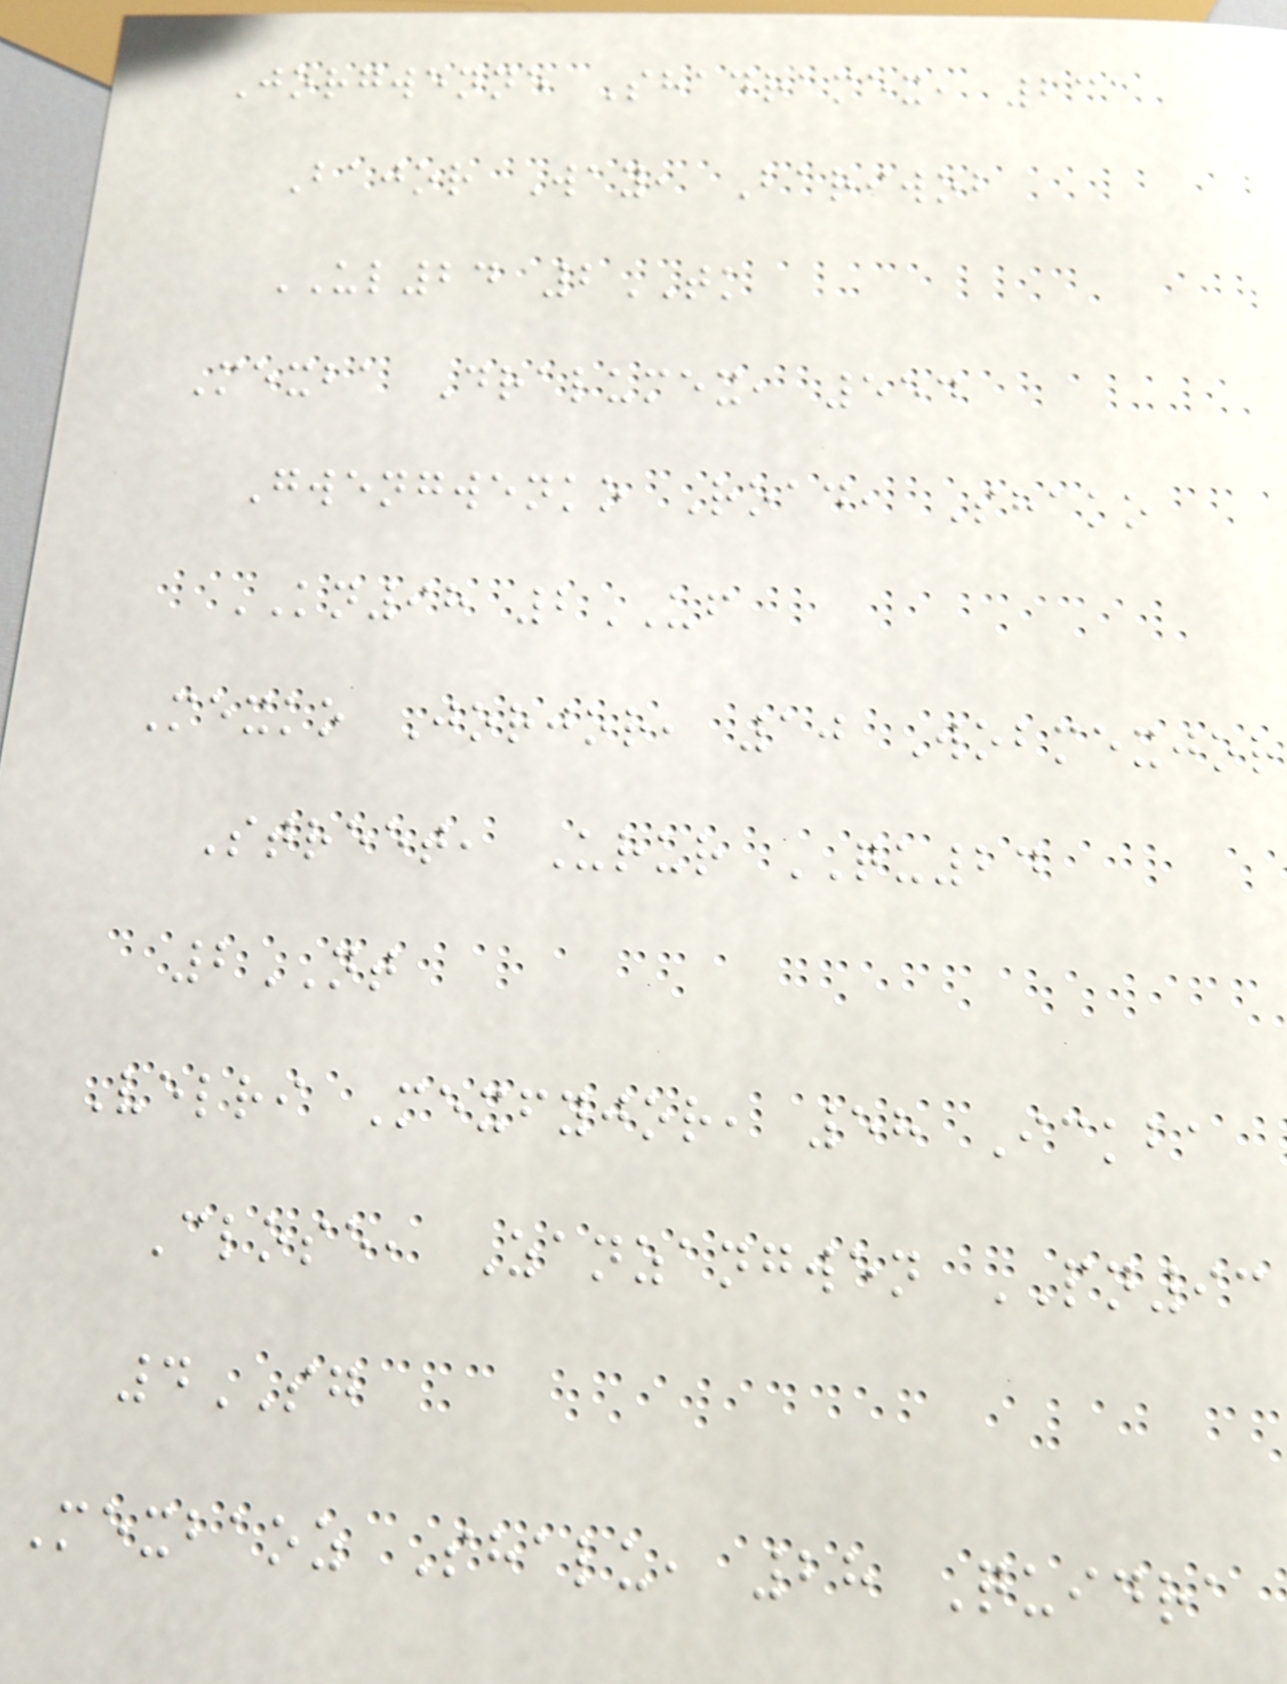Jorgwenne Shadramex, 231
Bajor Way, Bariwob
UL24 2TK
Mexba Dralumex, 554
Gwengwenko Road, Shako
KN98 2UF
Mexko Jorjor, 10 Wobmexjor
Street, Urur QU24
2NT
Velri Mexfyjor, 58 Ickba
Close, Zanzangwen PN93
4SG
Mexbaoz Shalu, 28 Quidra
